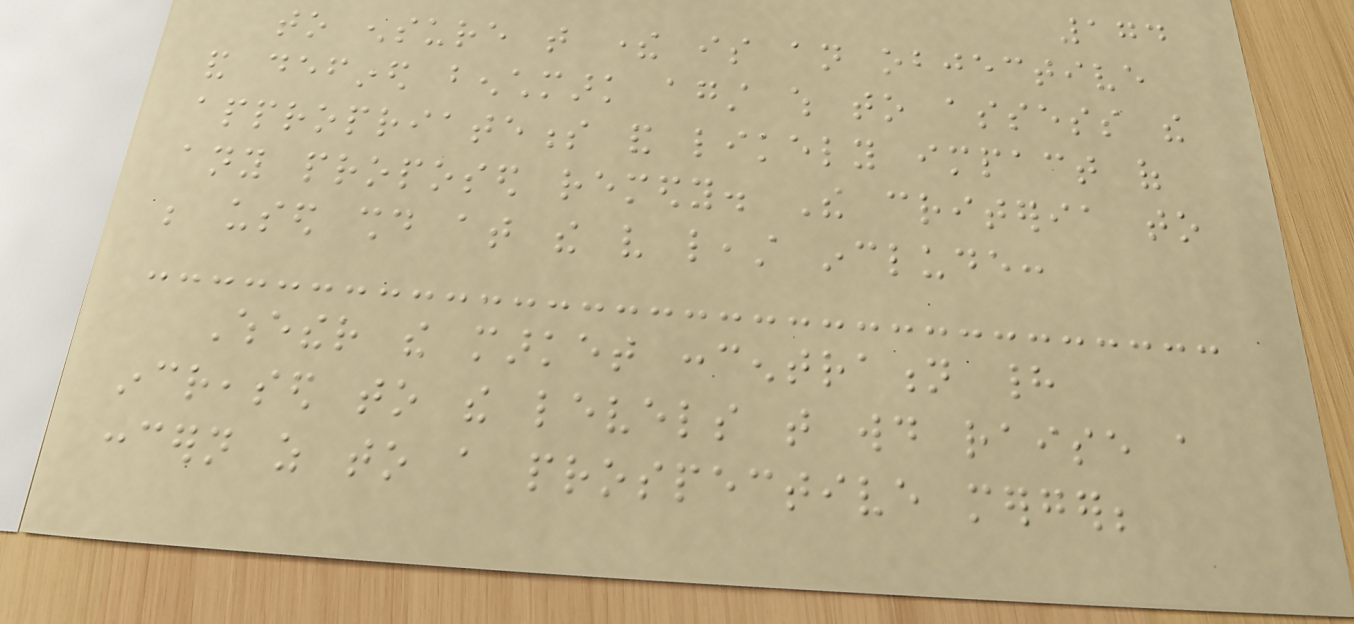174
to ensure that there is an objective
and defined benchmark against which to assess the
appropriateness and likely impact of
any proposed remedy. The criteria to
be used should at the very least include:
Whether the market concentration had
increased to the levels that would raise a
concern as to a prospective merger;
